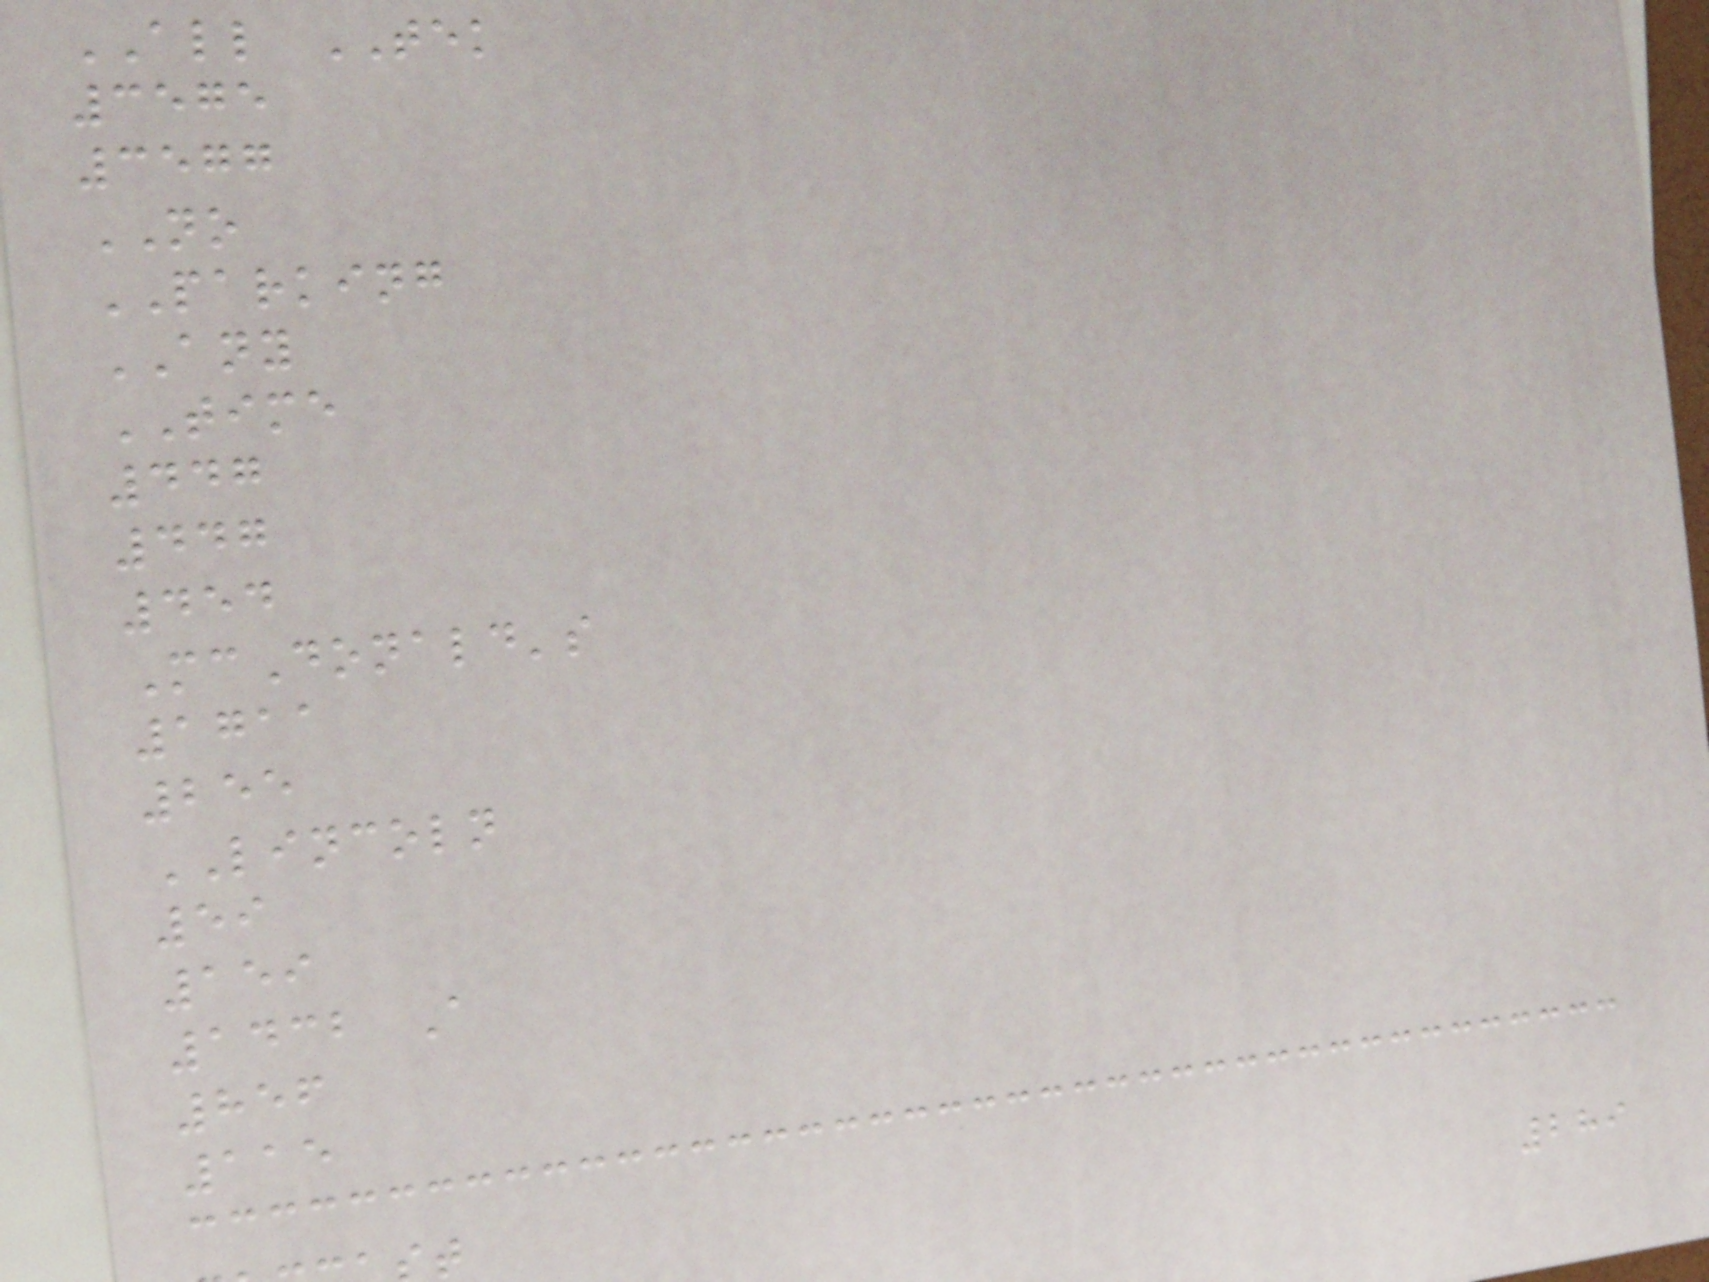ALL TEK
3575
3577
NO
PARKING
ANY
TIME
447
447
454
McDonald's
1711
255
LINCOLN
59
159
1432 A
856
115
289
